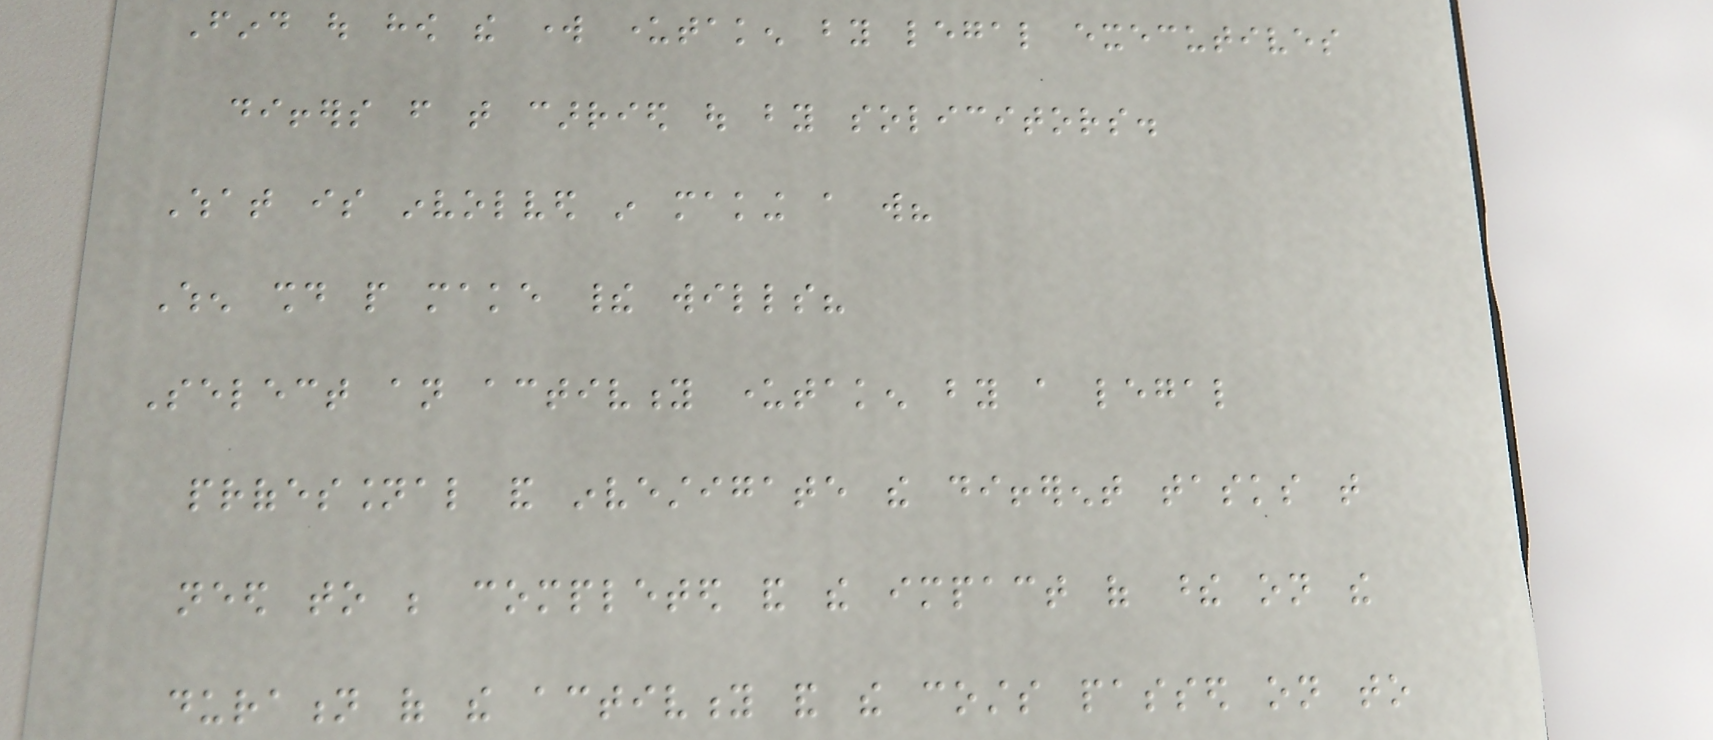Find out how the work undertaken by legal executives
differs from that carried out by solicitors.
What is involved in making a will?
When should people make their wills?
Select an activity undertaken by a legal
professional and investigate the different tasks that
need to be completed and the impact of these on the
duration of the activity and the costs passed on to
